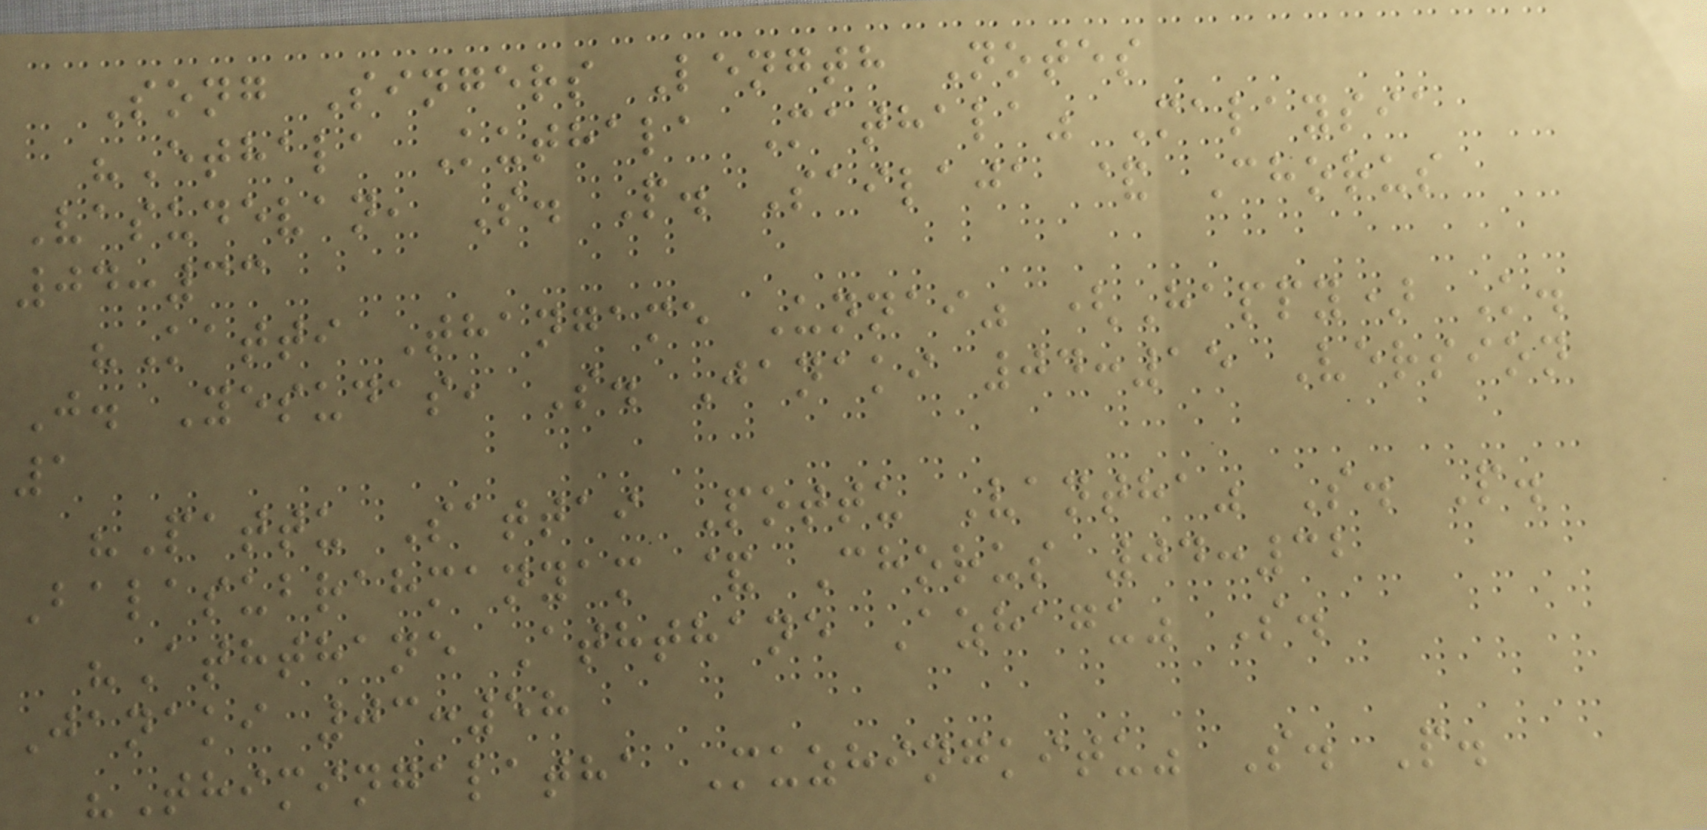Song Singers Length Notes
"Ethala Kuthala Mathala" Malaysia
Vasudevan, S. P. Sailaja & Chorus
04:33
"Katti Thangame Unnai" (Happy) K.
J. Yesudas, S. Janaki 04:15 Version
1
"Pattu Sattai Pottu Vantha" S. P.
Balasubrahmanyam & Chorus 04:32
"Aththane Aththane Azhagu" S.
Janaki 03:58
"Thimingalatha Muzhingkitu" S. P.
